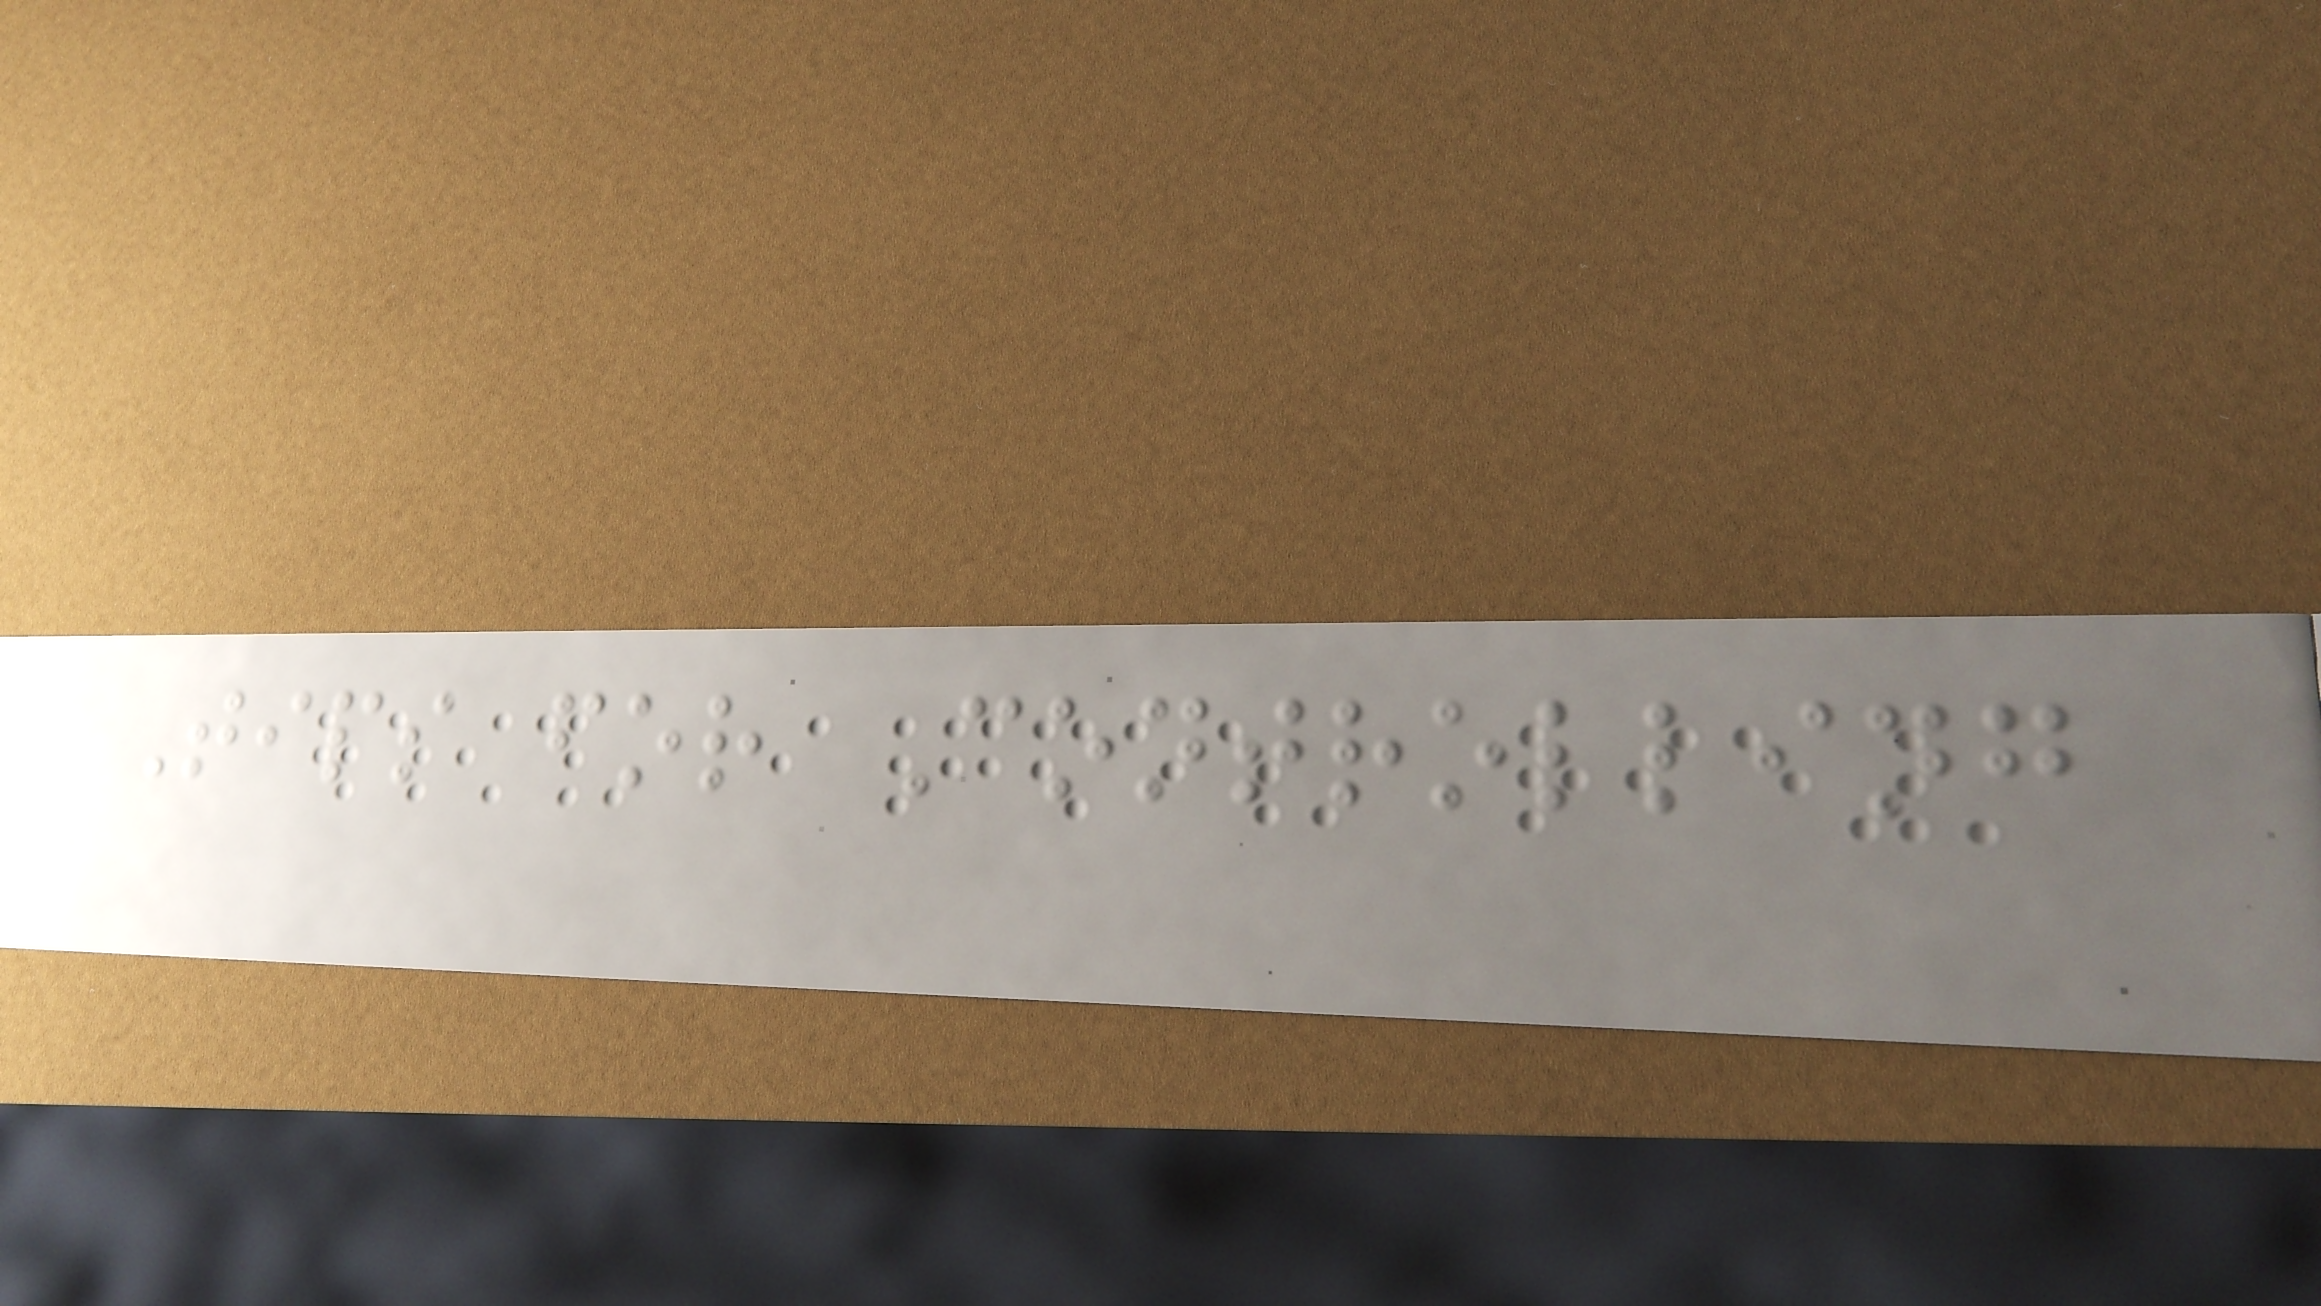Tips for Controlling
